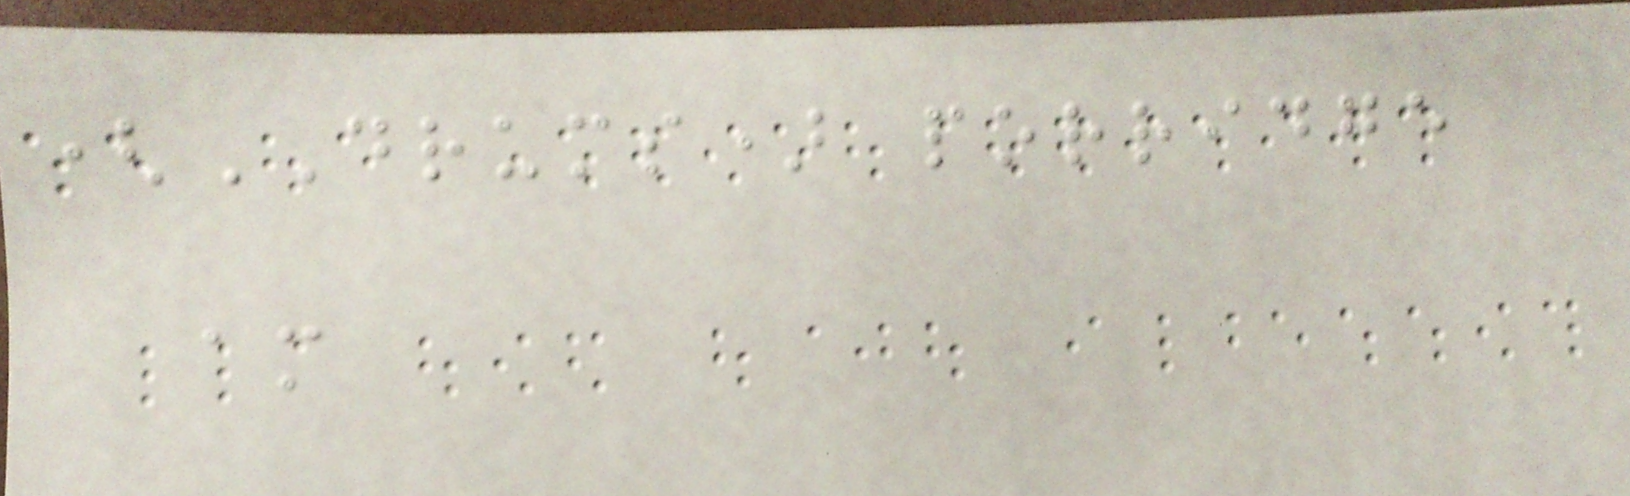(DRUMS) porridge
am
